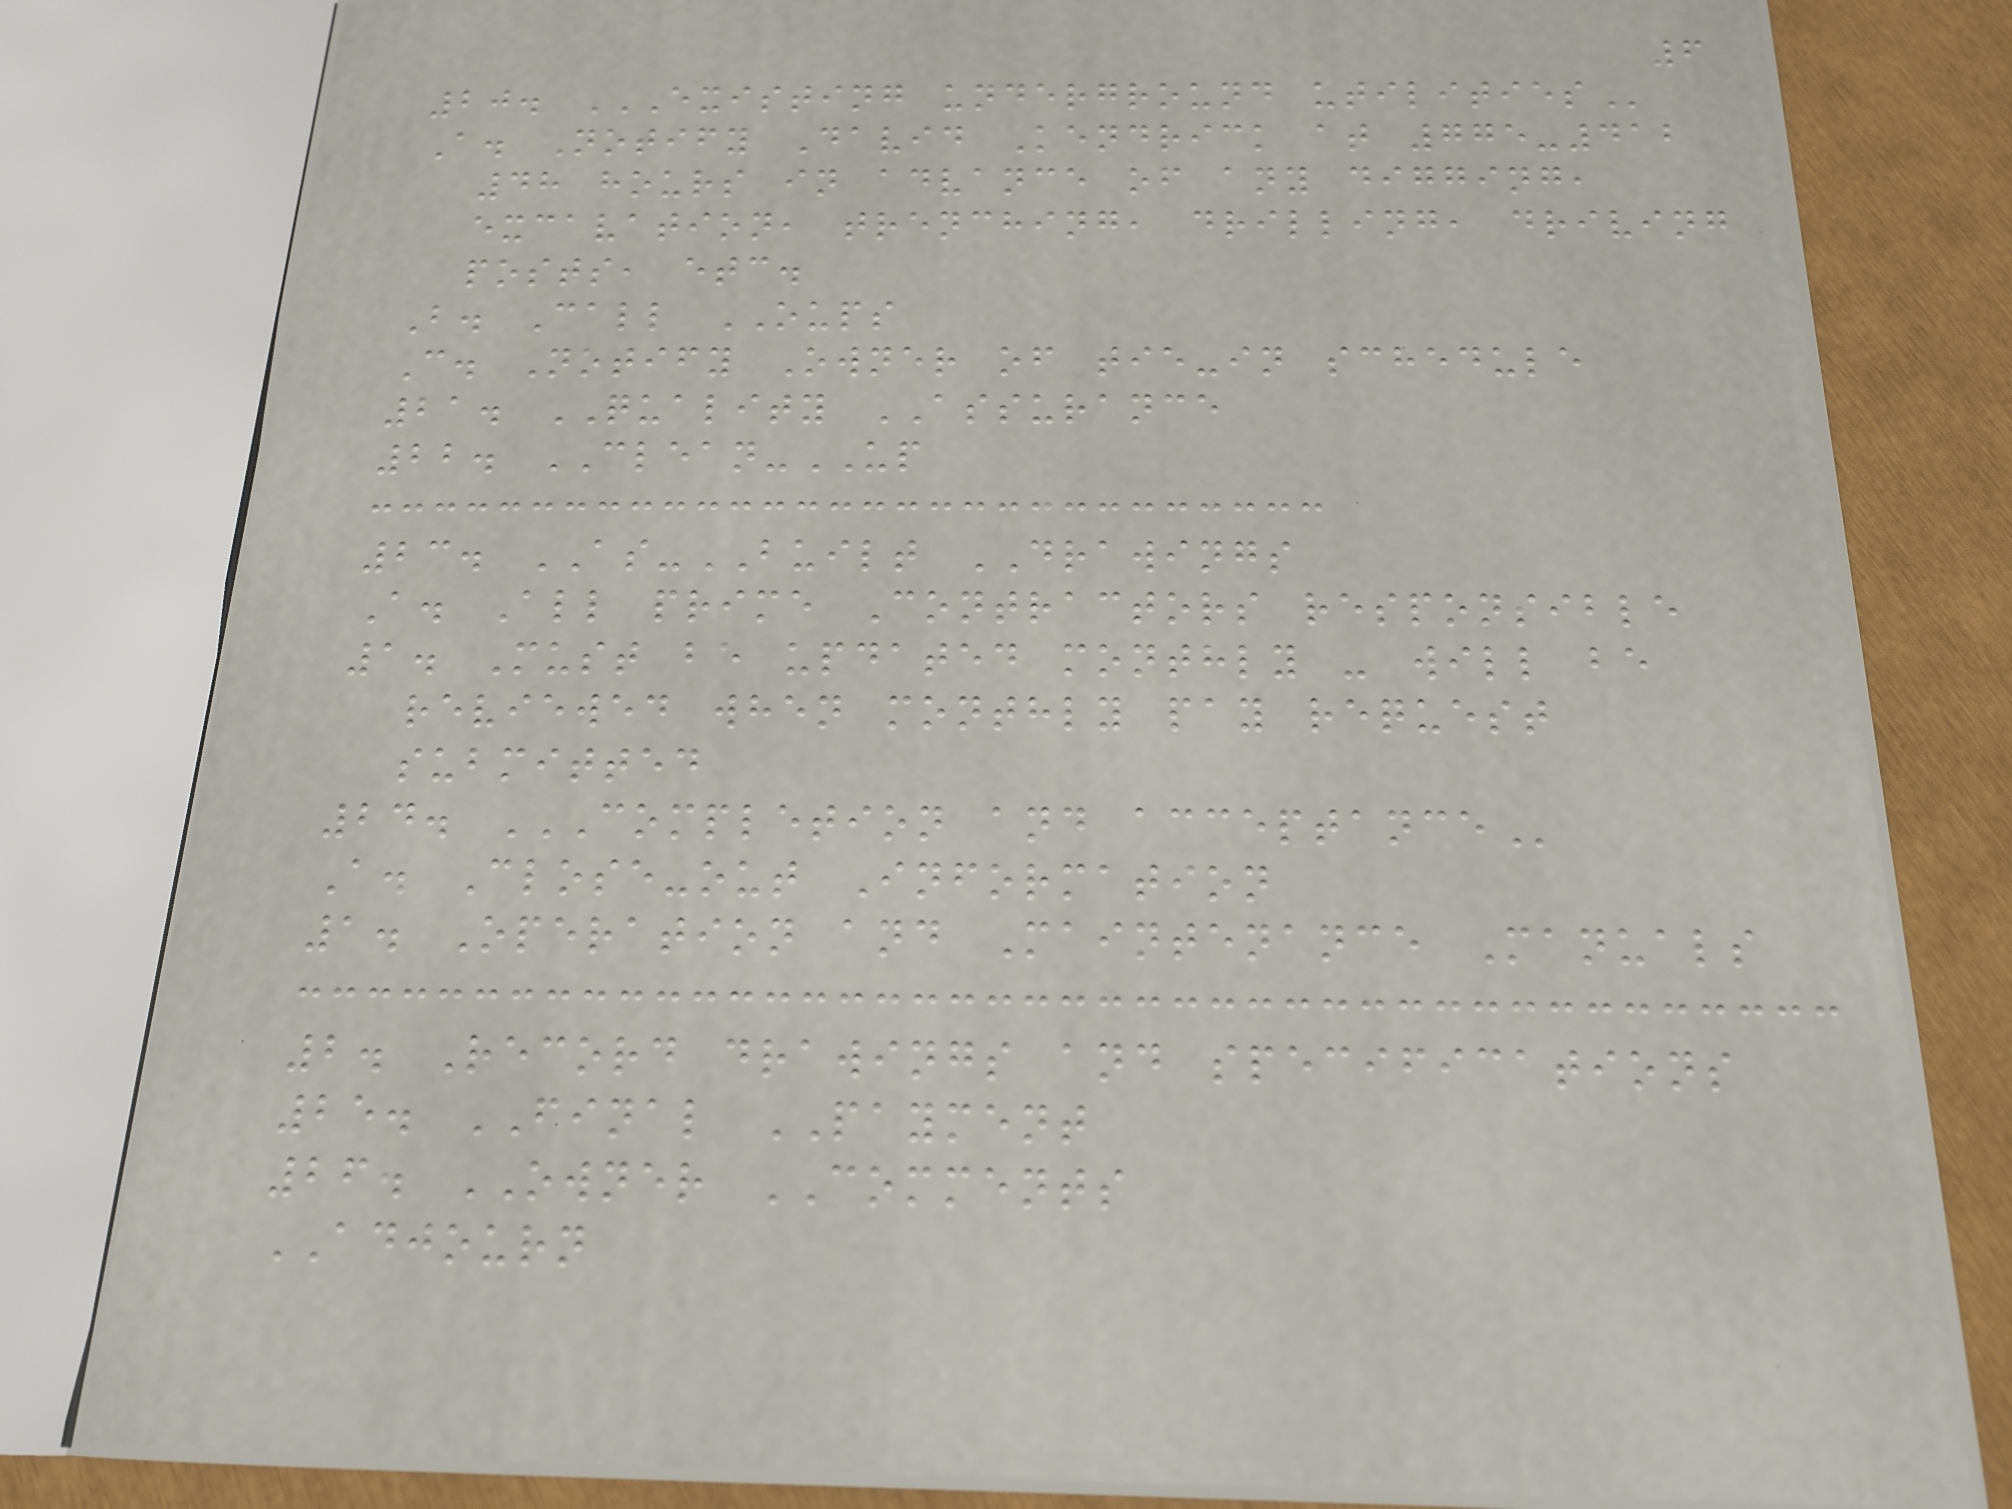6
20. EXISTING UNDERGROUND UTILITIES
A. Notify David Kendrick at 775-412
48 hours in advance of any digging,
excavation, trenching, drilling, driving
posts, etc.
B. Call OUPS
C. Notify Owner of tie-in schedule
21. QUALITY ASSURANCE
22. CLEAN-UP
23. AS-BUILT DRAWINGS
A. All prime Contractors responsible
1. Must be updated monthly - will be
reviewed when monthly pay request
submitted
24. COMPLETION AND ACCEPTANCE
A. Close-out Information
1. Operation and Maintenance Manuals
2. Record drawings and specifications
25. FINAL PAYMENT
26. OWNER COMMENTS
ADJOURN
